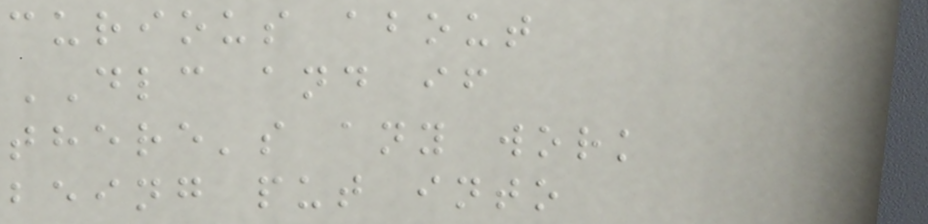curious about
DLC and if
there's any work
being put into
